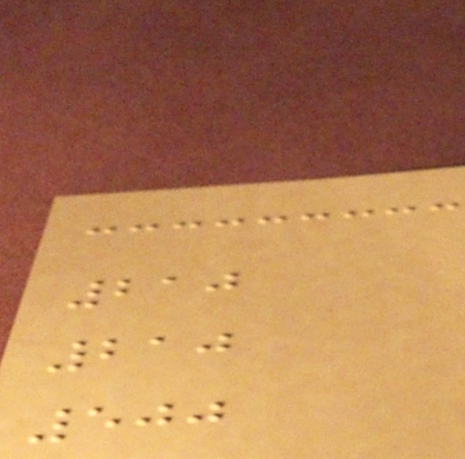210
210
500
